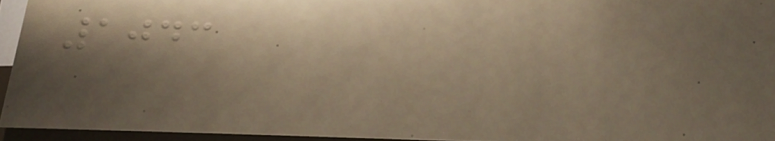1043
